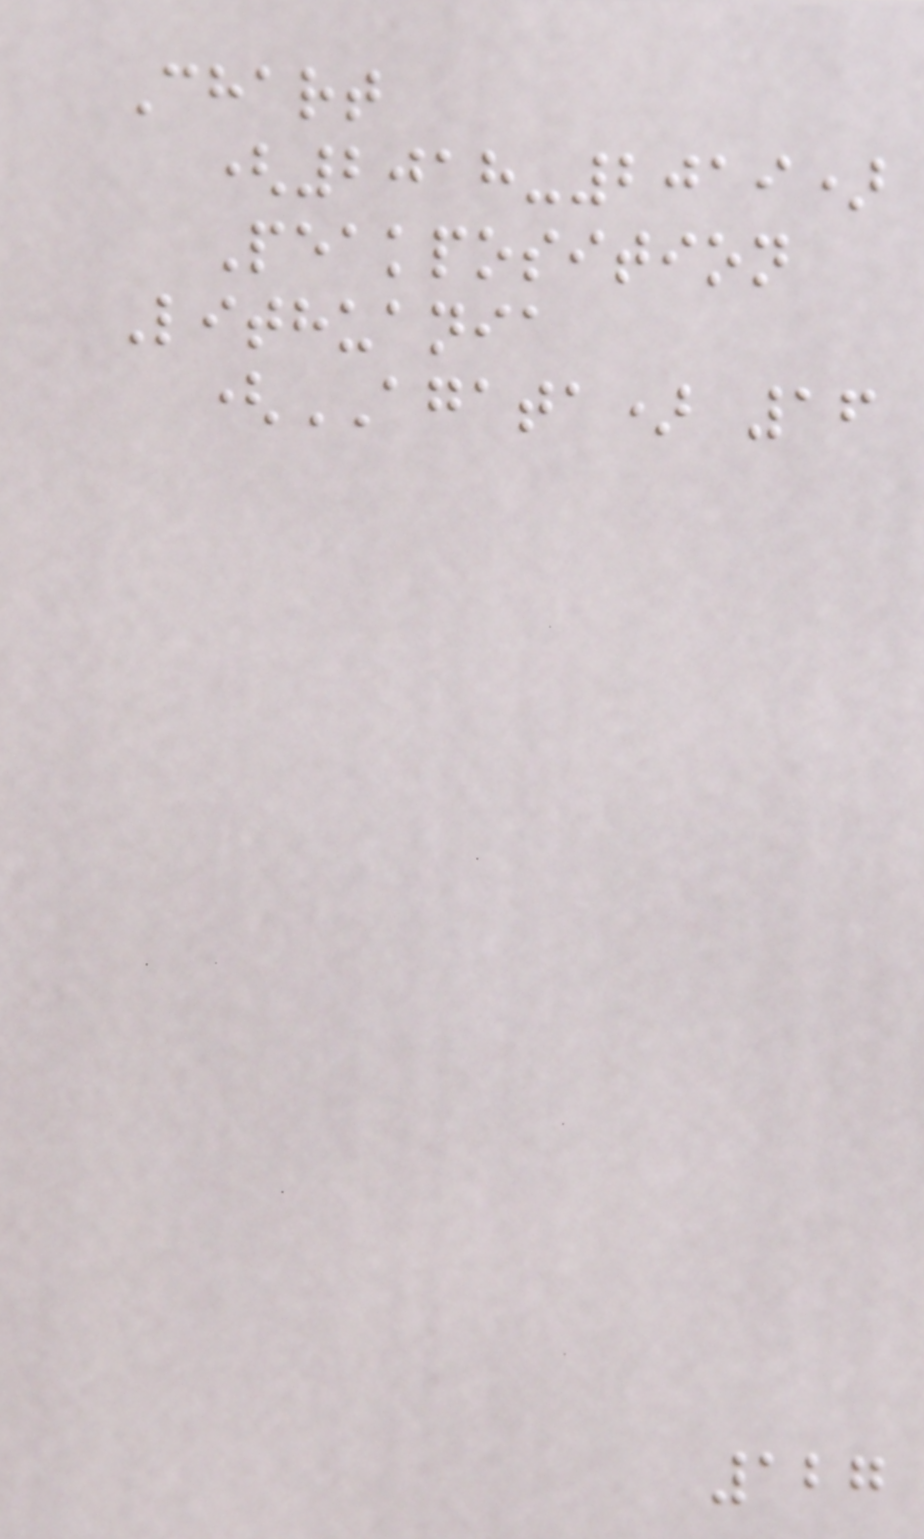Chart
(2018-2019)
Peakposition
Lithuania
(AGATA) 16
127
